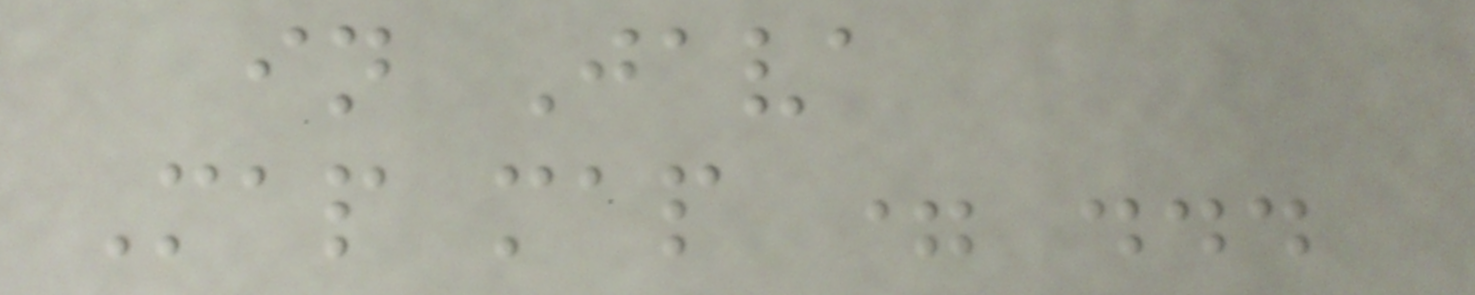in Java
Map map = ...
